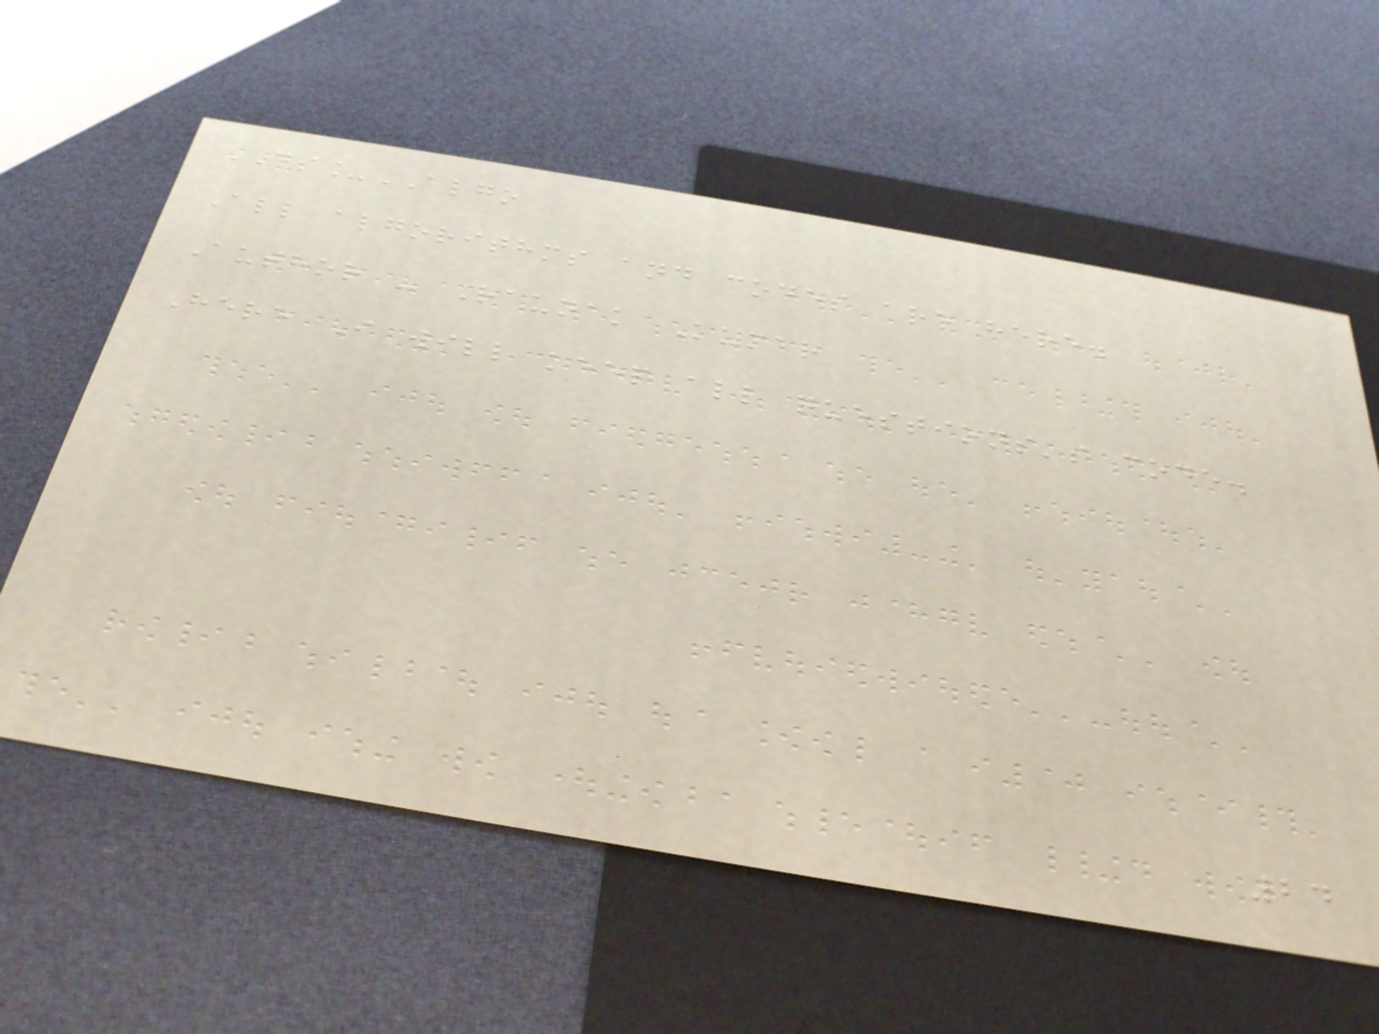DS_ALGO
All algorithms and codes are here.
Author - Raunak Kumar
Here I will keep all questions's code.
24
